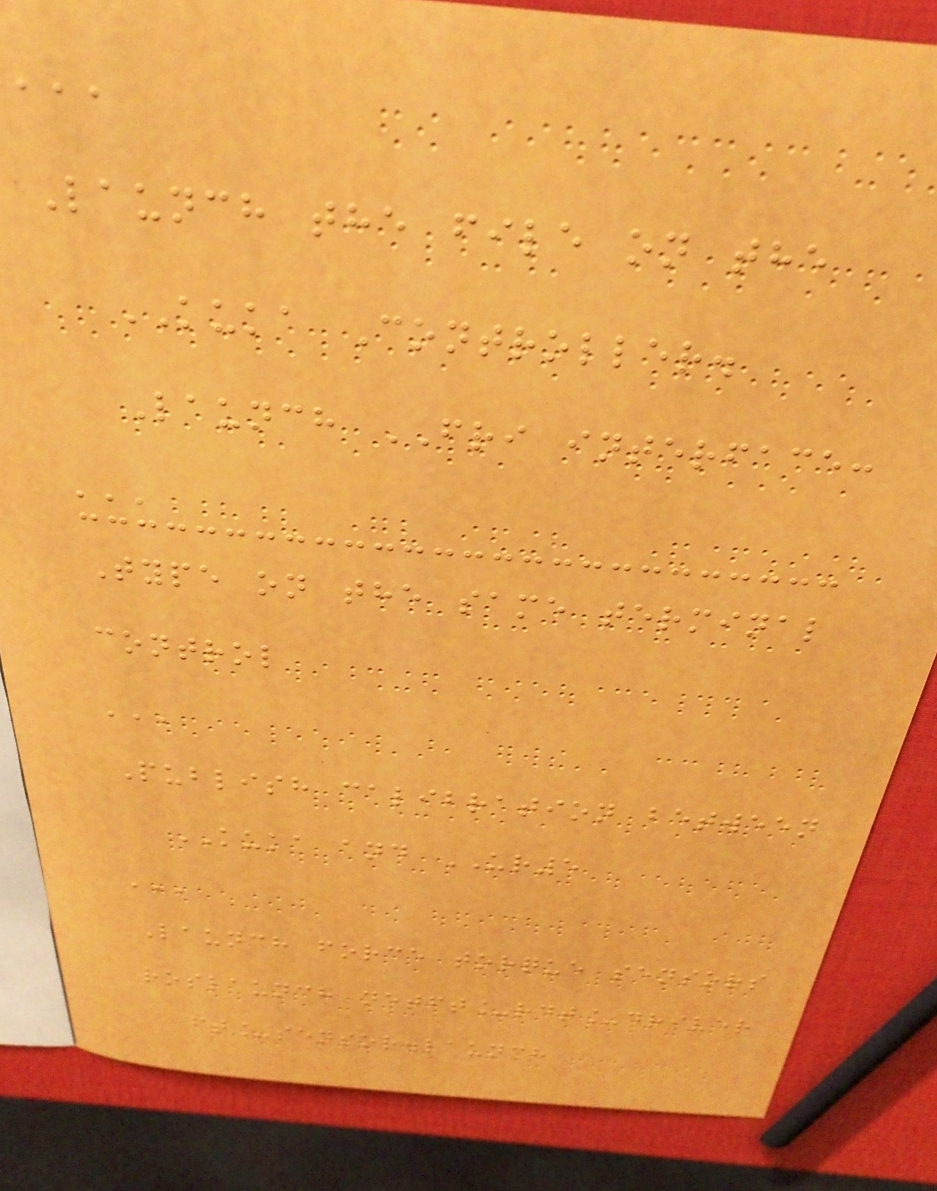'''
Launch the file on the
KUKA Controller.
Launch FRI interface:
'''
Type on the same terminal
control
'''
Publish calibration between
KUKA and UR5
'''
Launch force torque sensors
roslaunch netft_rdt_driver
ft_sensor.launch
